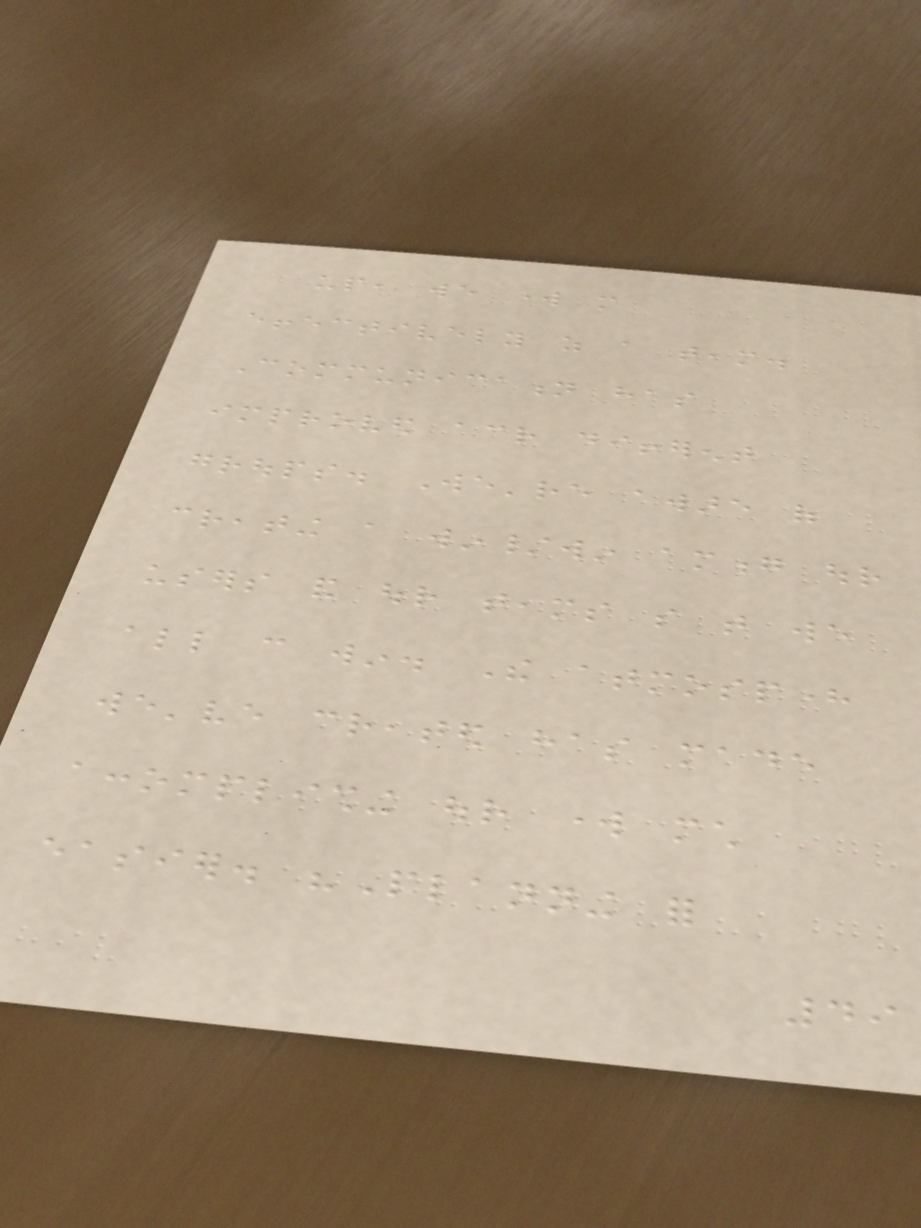up, we work more
effectively as a team.
Communication has
improved across different
groups. We're aware of
creating a win/win among our
users and our teams so that we
all can win. The atmosphere
we've created has made
accomplishing our work much
easier. "Planning for
49
